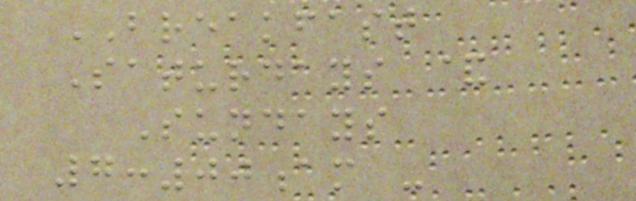BREAKFAST
Saturdays &
Sundays
7:00am -
